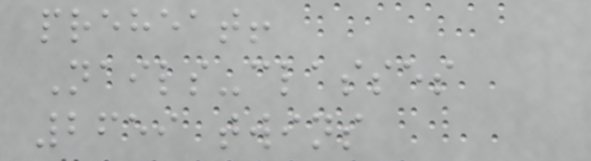preheat!
Nails-classes
2659 twins
